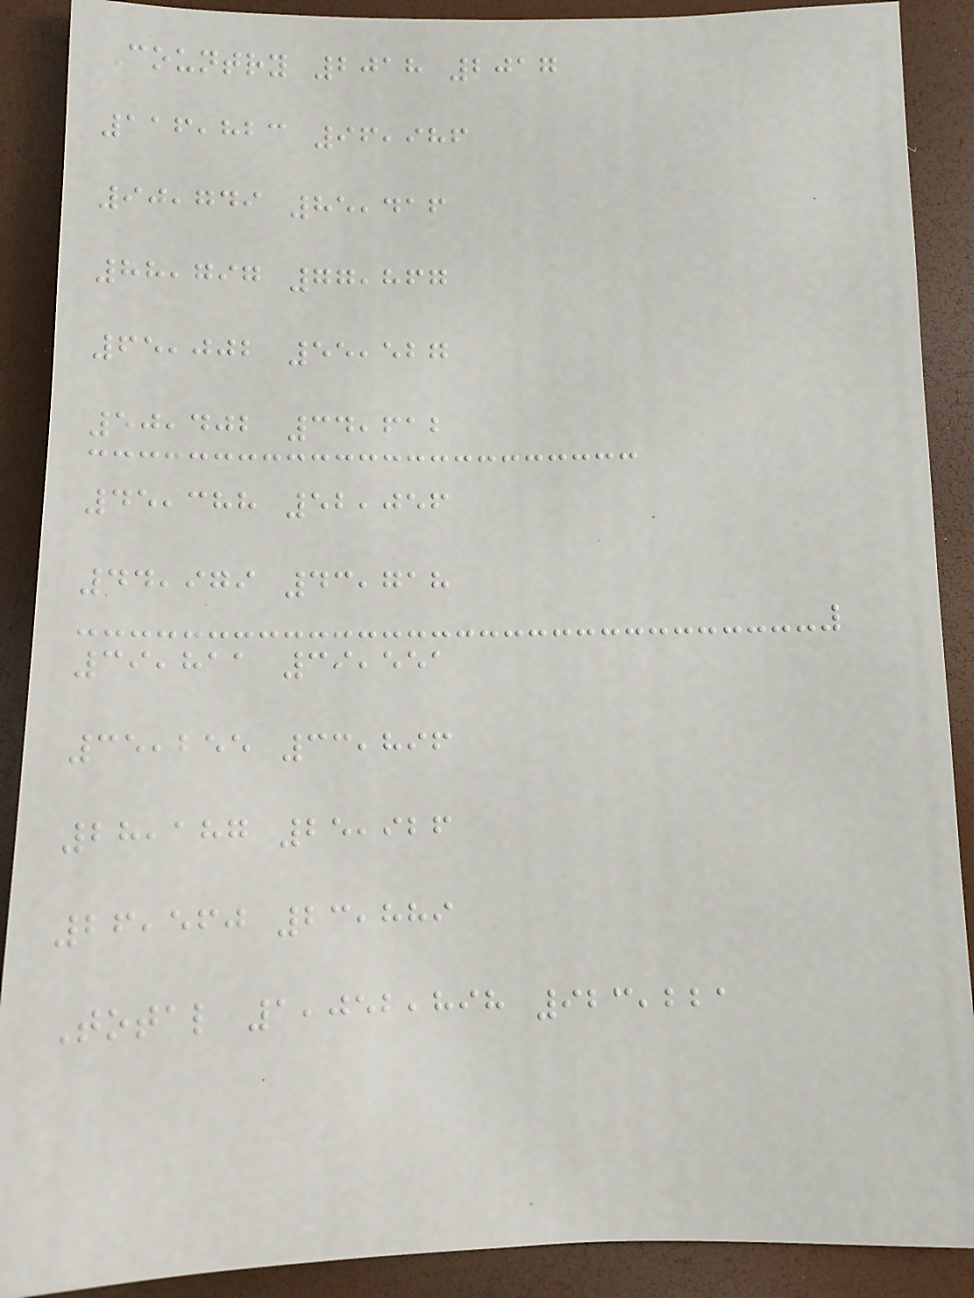Country 2018 2017
116,823 96,986
90,749 85,416
88,797 77,867
65,002 55,527
50,402 34,612
45,388 52,056
44,979 43,718
39,811 39,551
35,255 33,896
28,187 25,926
26,560 23,889
Total 1,052,898 923,221
